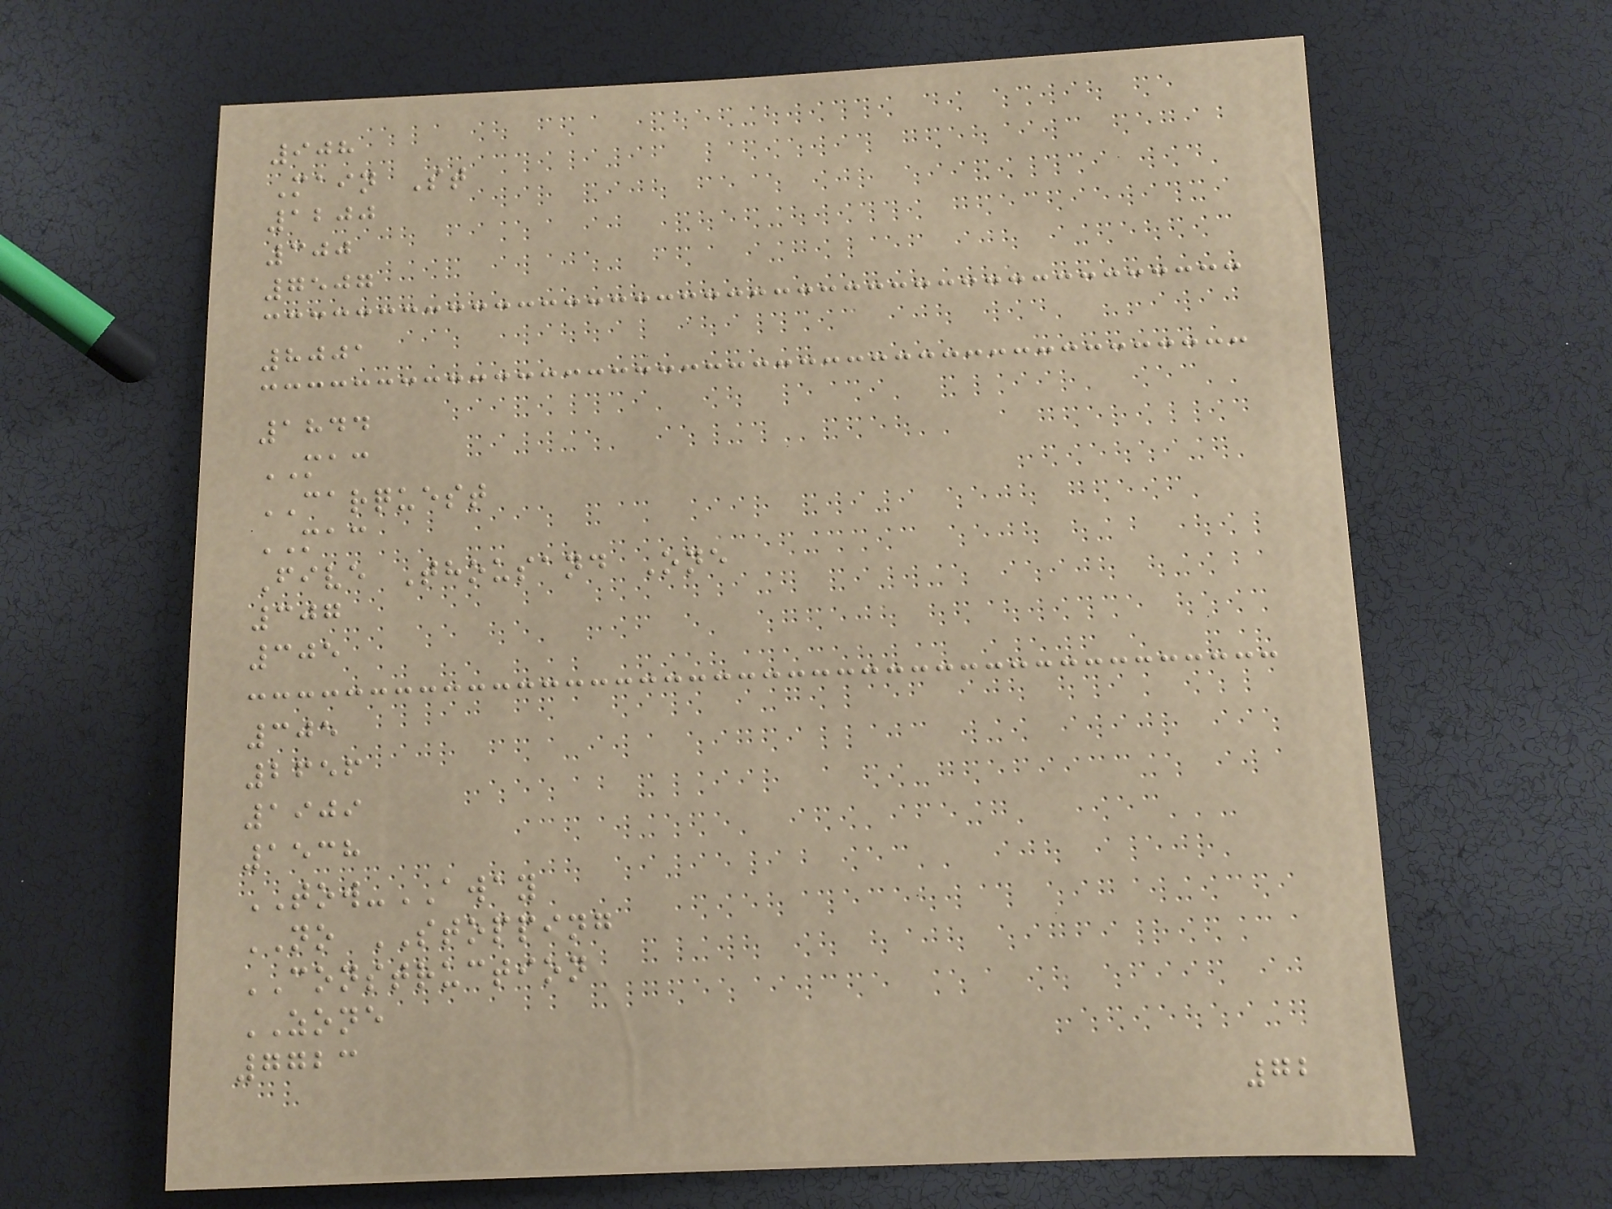908
Main St
1200
300
7507
8001
1844
MAC
CARQUEST
MAC
Five Thousand One
307
305
305
2656
1909
1538
TOW-AWAY
NO STOPPING
CONSTRUCTION
ZONE
7723
72
